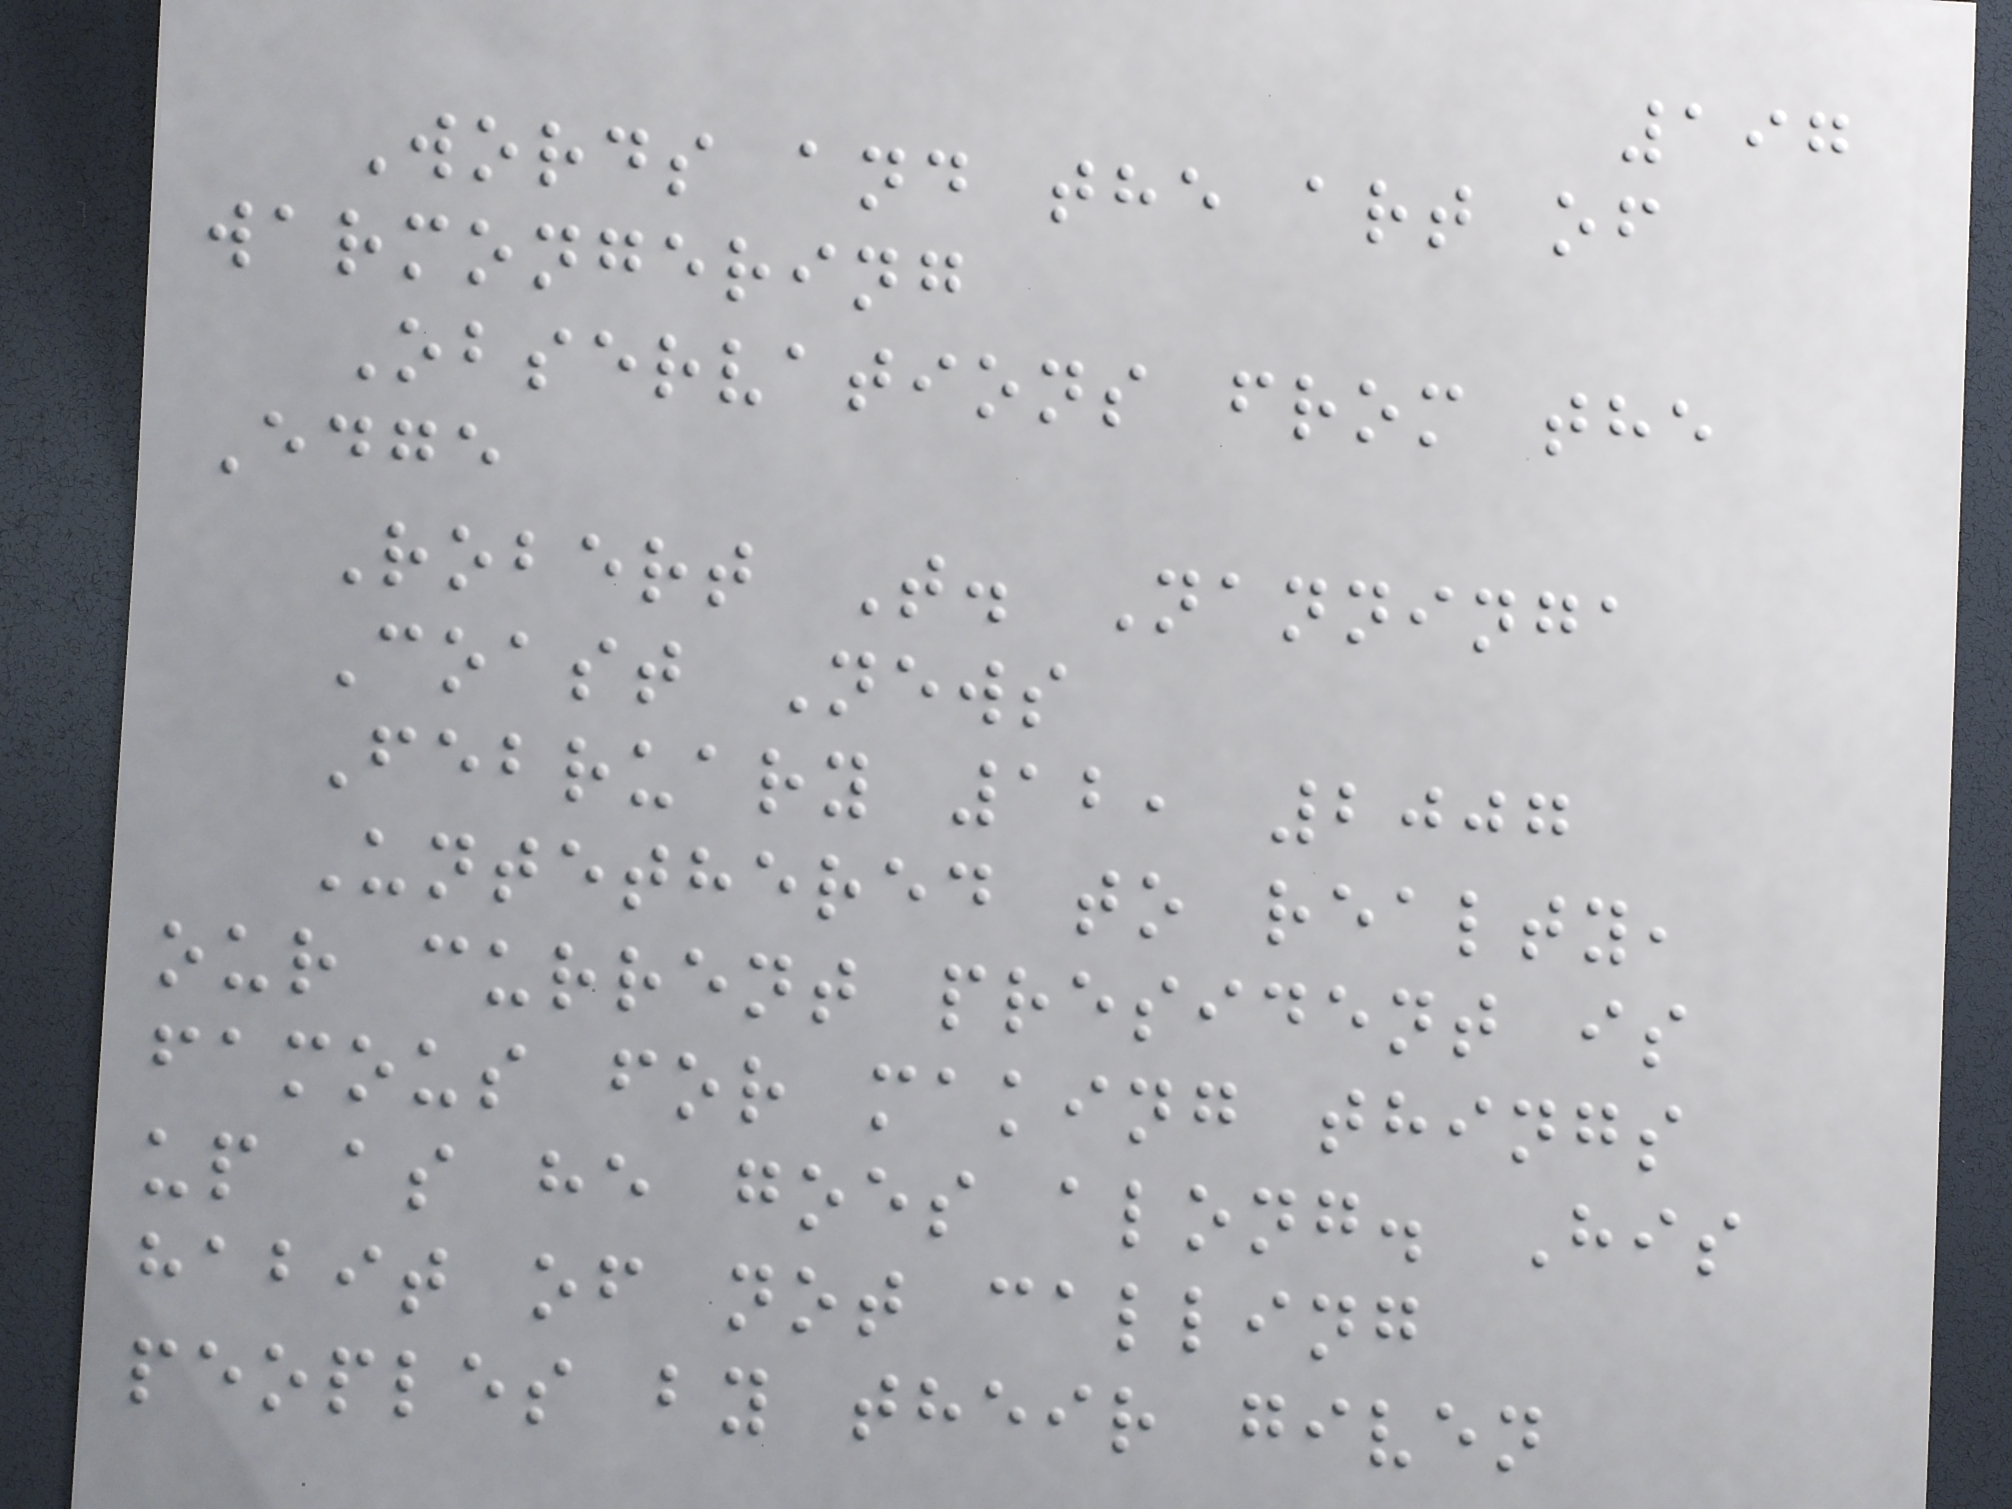197
Words and the art of
warmongering
Observations from the
Edge
Robert T. Nanninga
Coast News
February 12, 2007
Untethered to realty,
our current president is
famous for making things
up as he goes along. His
habit of not calling
peoples by their given
